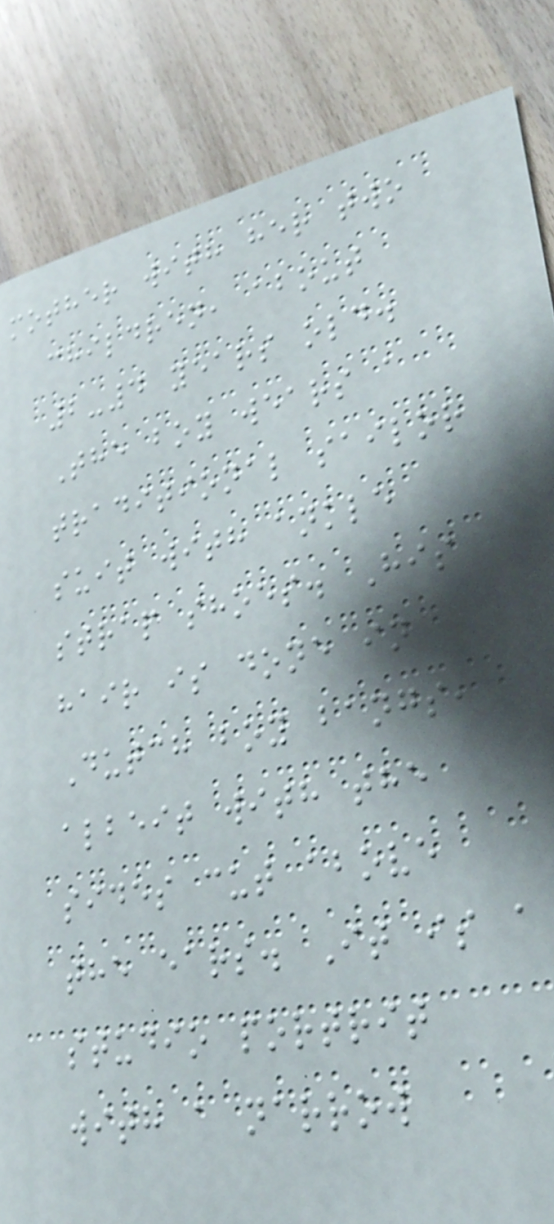mother with her two
children, about
2-4 years old.
The boy wears a
traditional sailor
suit with ankle
strap shoes. His
hair is done in
Dutch boy bangs,
albeit with the
sides cut above
the ears. It is a
studio portrit
with a narrow
